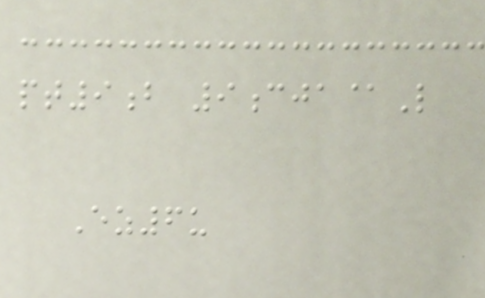pt9b 9cja@L
Ez6u
